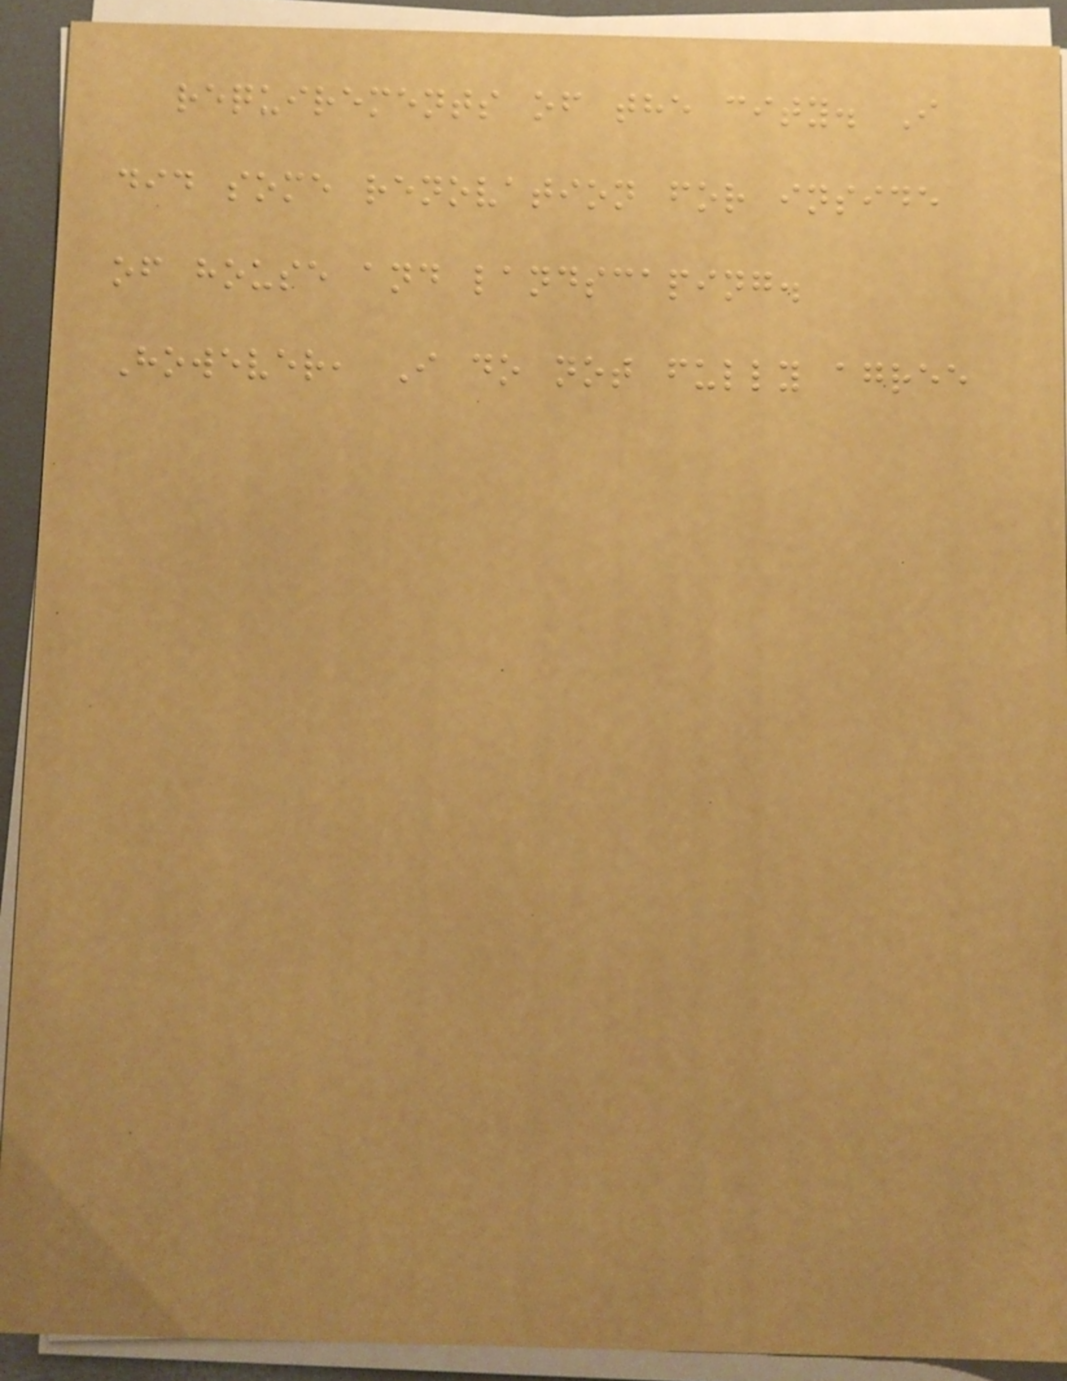requirements of the city. I
did some renovation for inside
of house and landscaping.
However, I do not fully agree
